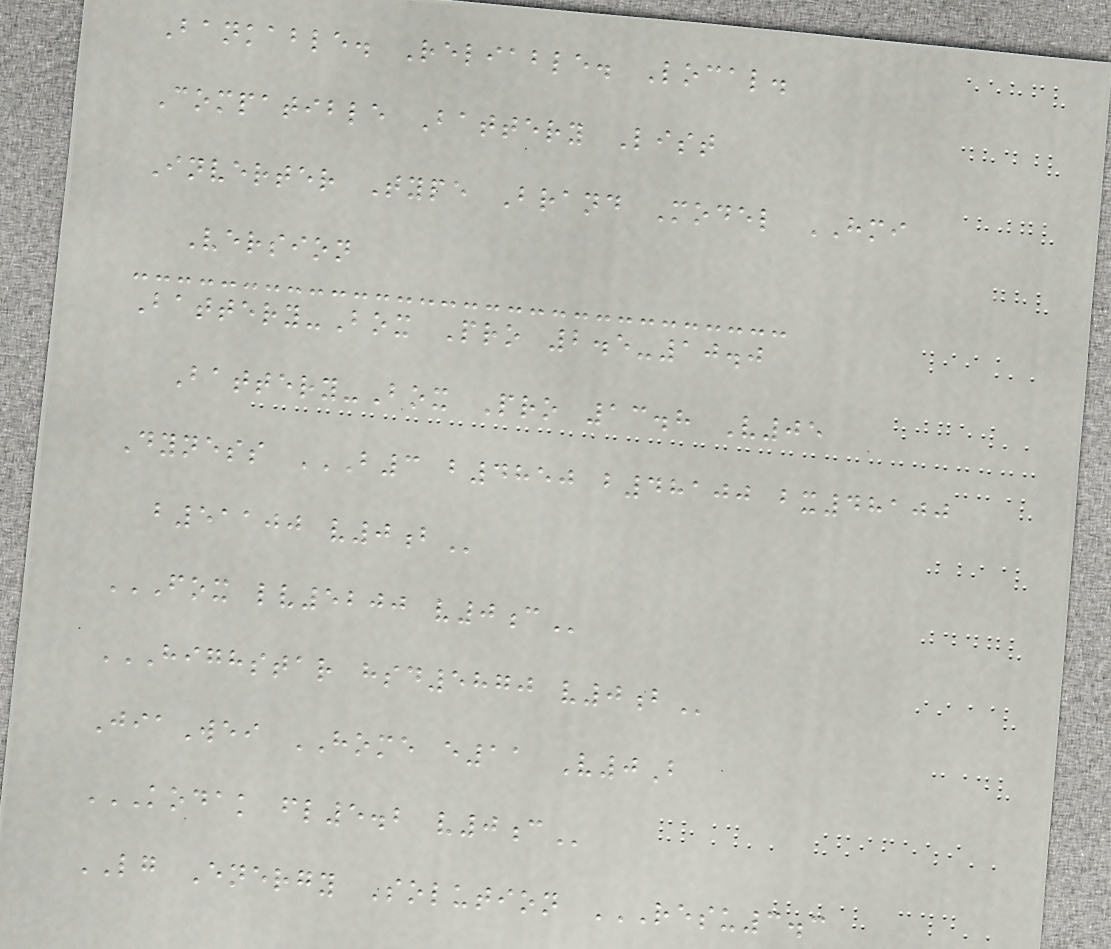Bankable. Reliable. Local.
Compatible Battery List
Inverter Type Brand Model HMI
Version
Battery-Box Pro 2.5-10.0
Battery-Box Pro 13.8 V05
Dyness B3 B4850 B48100 BX48100
B51100 V0B
FOX LV5200 V0C
HIGHSTAR HSD5870 V0B
JiaWei HOME e11 V0B
KODAK FL5.2 V0C
LG Energy Solution RESU3.3
